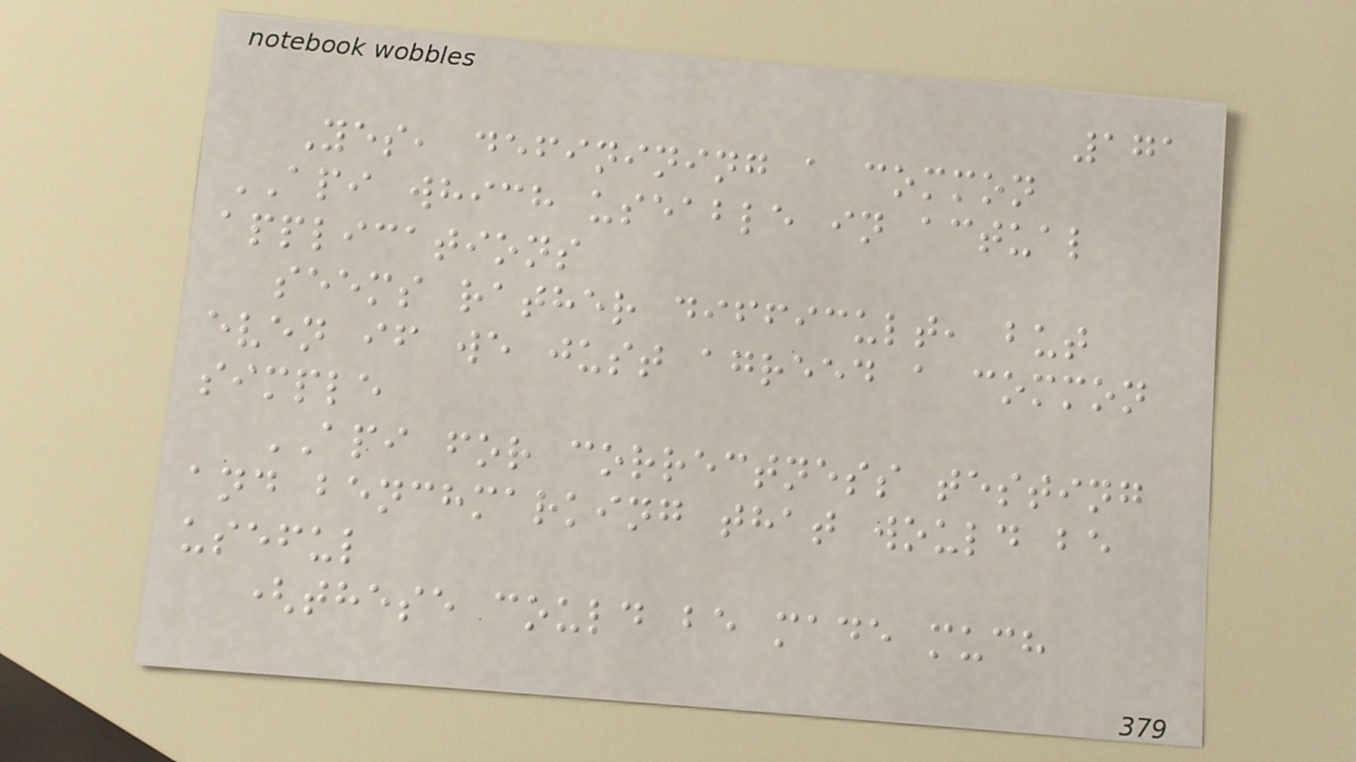171
Yes, definining a common
API which useable in actual
applications
seems rather difficult, but
even if we just agreed a common
simple
API for correctness testing
and benchmarking that would be
useful
(these could be made much
